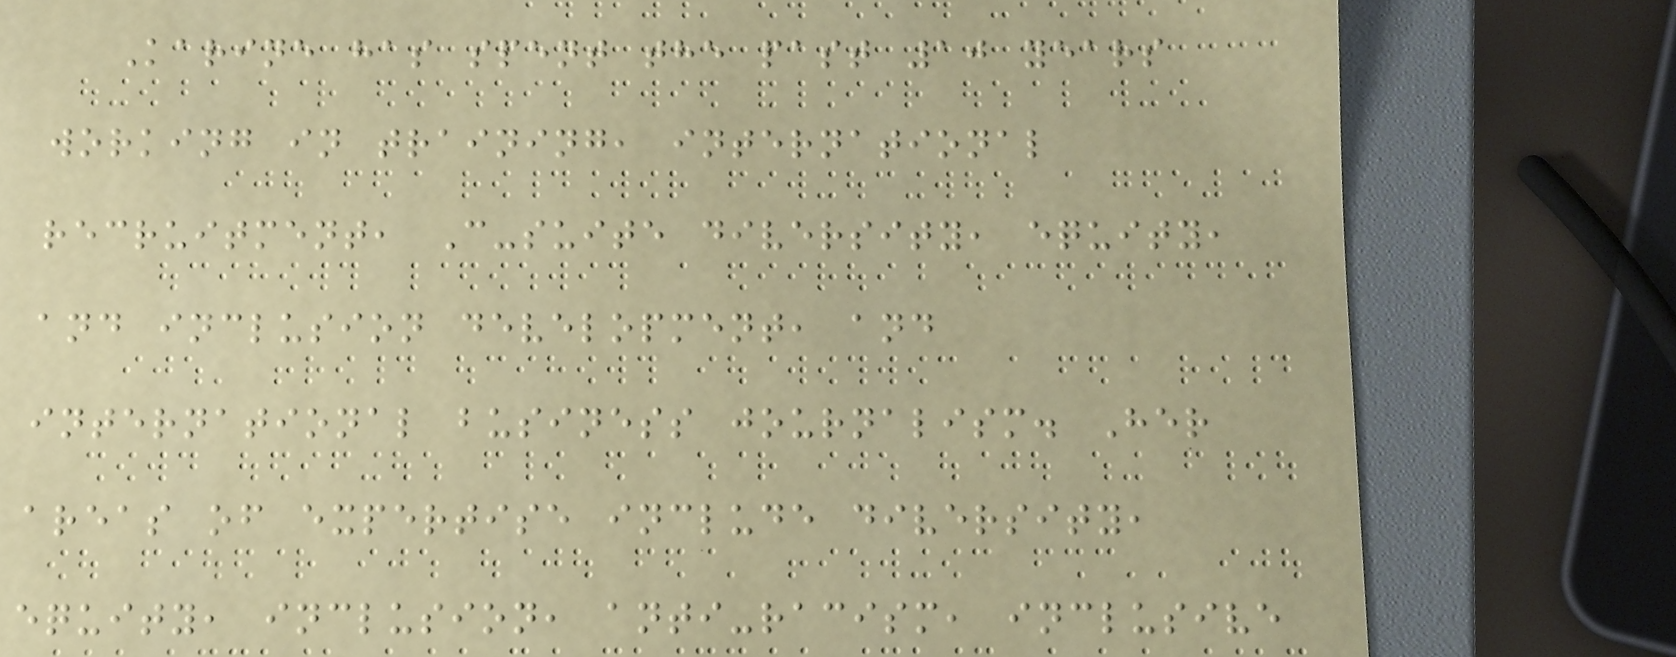Karine has spent the past 10 years
working in training, international
recruitment, C-suite diversity, equity,
and inclusion development, and
international business journalism. Her
areas of expertise include diversity,
equity, inclusion, anti-racism, inclusive
